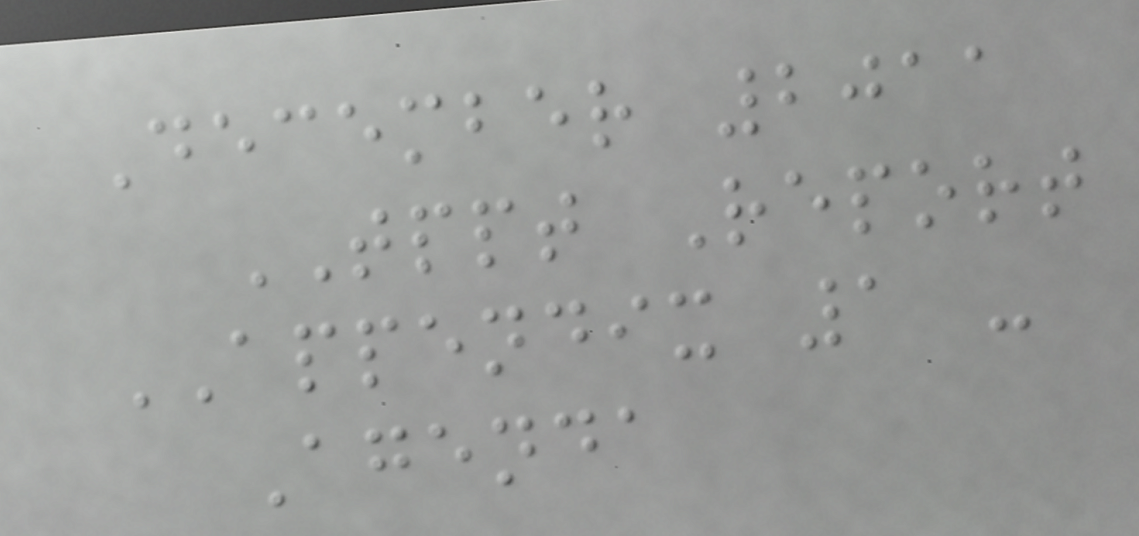December 2011
TPPT Report
APPENDIX 1 -
Agenda
